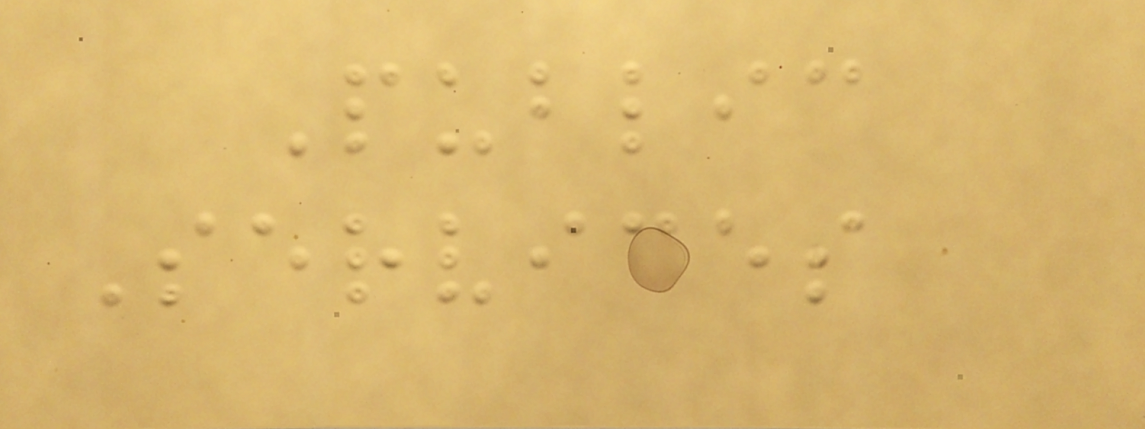Public
Services
